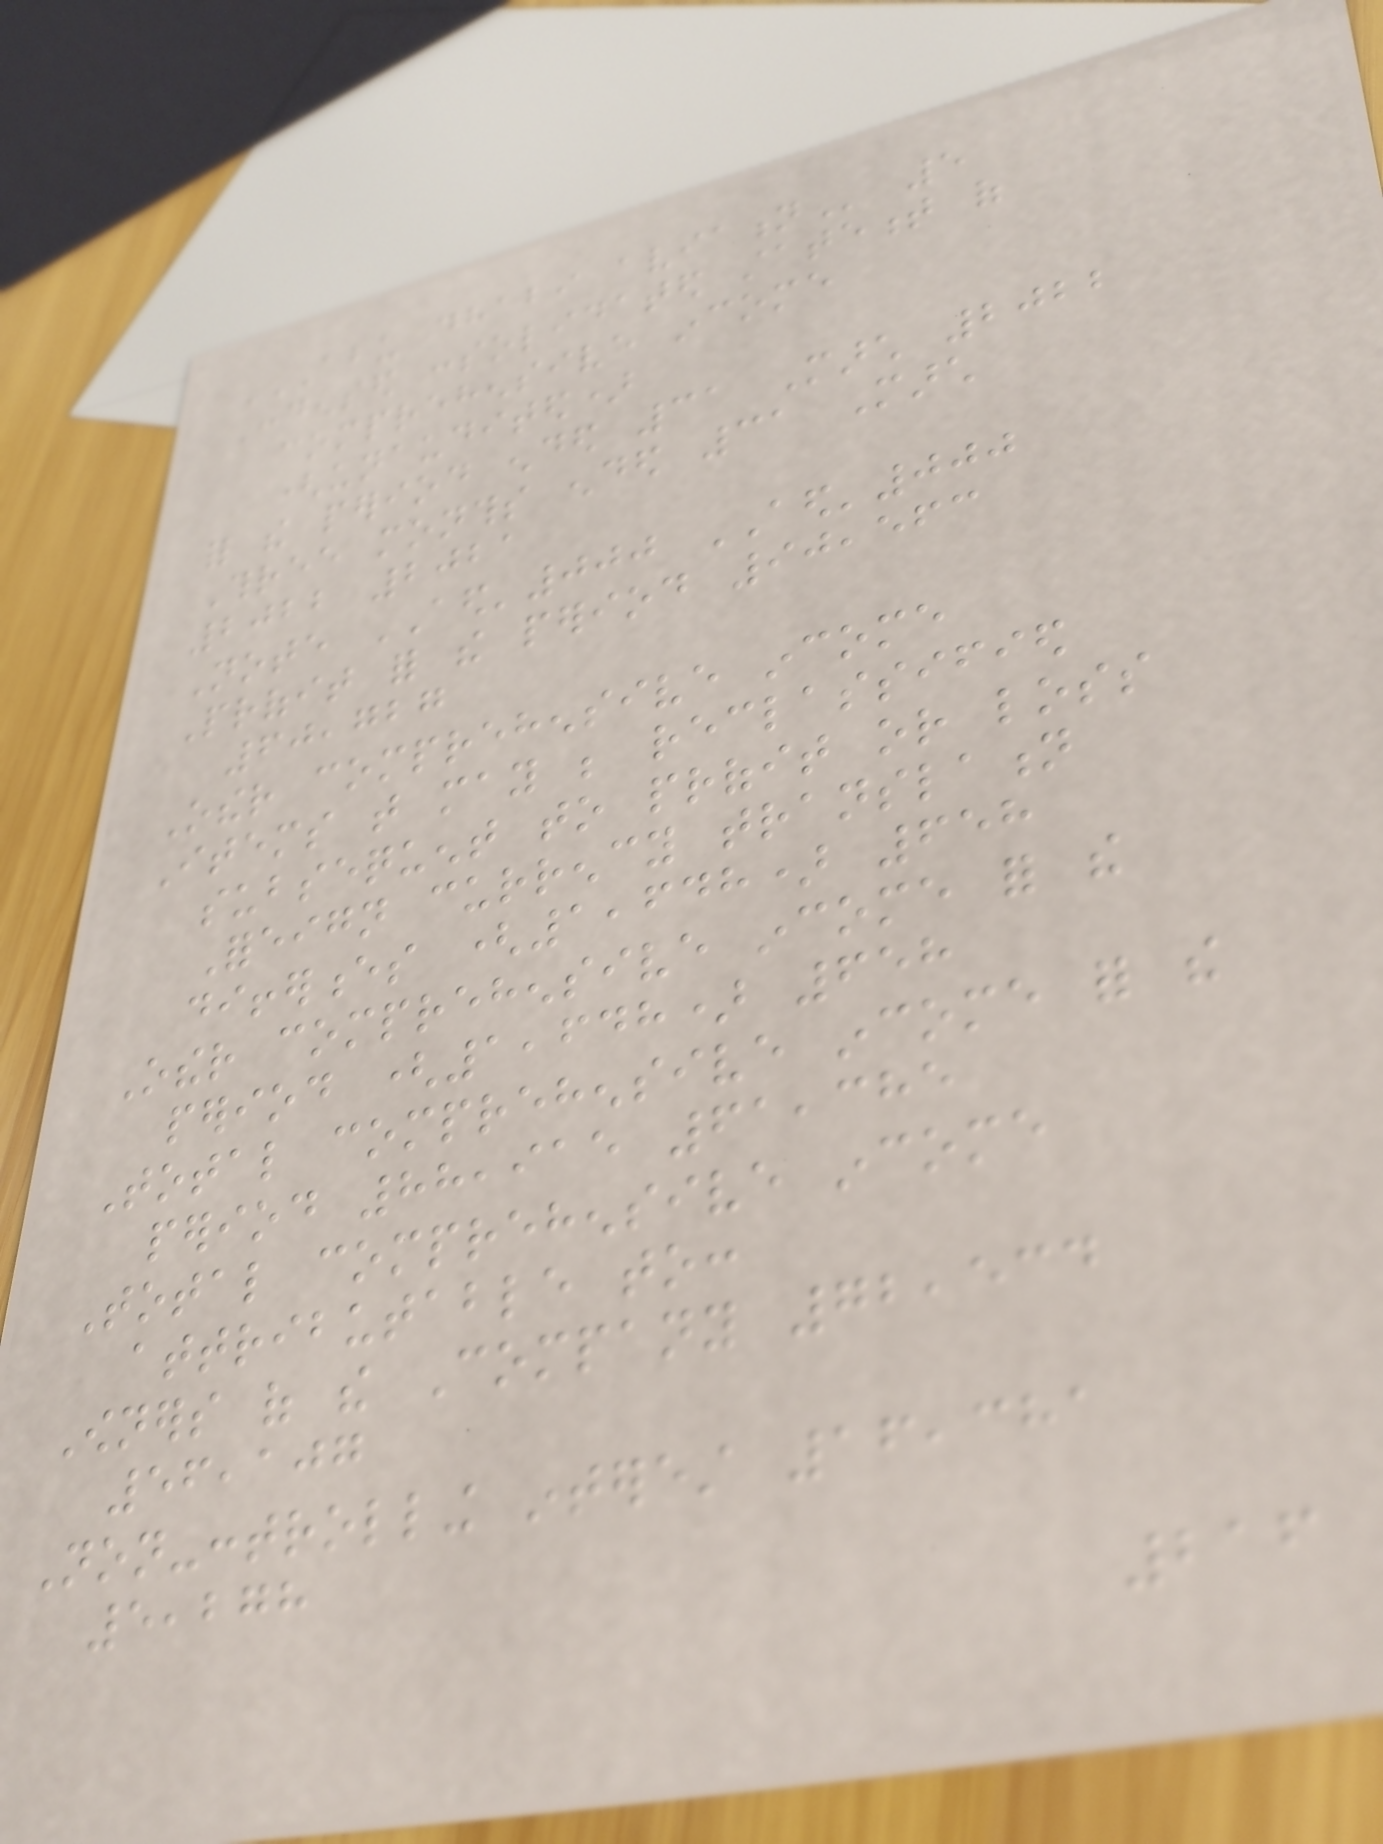ABU DHABI AVIATION 5
Condensed consolidated statement of
comprehensive income
(unaudited)
for the period ended 31 March 2022
Three months ended 31 March
2022 2021
Note AED'000 AED'000
Profit for the period 90,563
60,727
Other comprehensive income
Items that may be reclassified
subsequent to profit or loss
Foreign currency translation
differences (1,648) 658
Other comprehensive income for the
period (1,648) 658
Total comprehensive income for the
period 88,915 61,385
Total comprehensive income
attributable to:
Owners of the Company 72,534
56,107
Non-controlling interest 16,381
5,278
216
